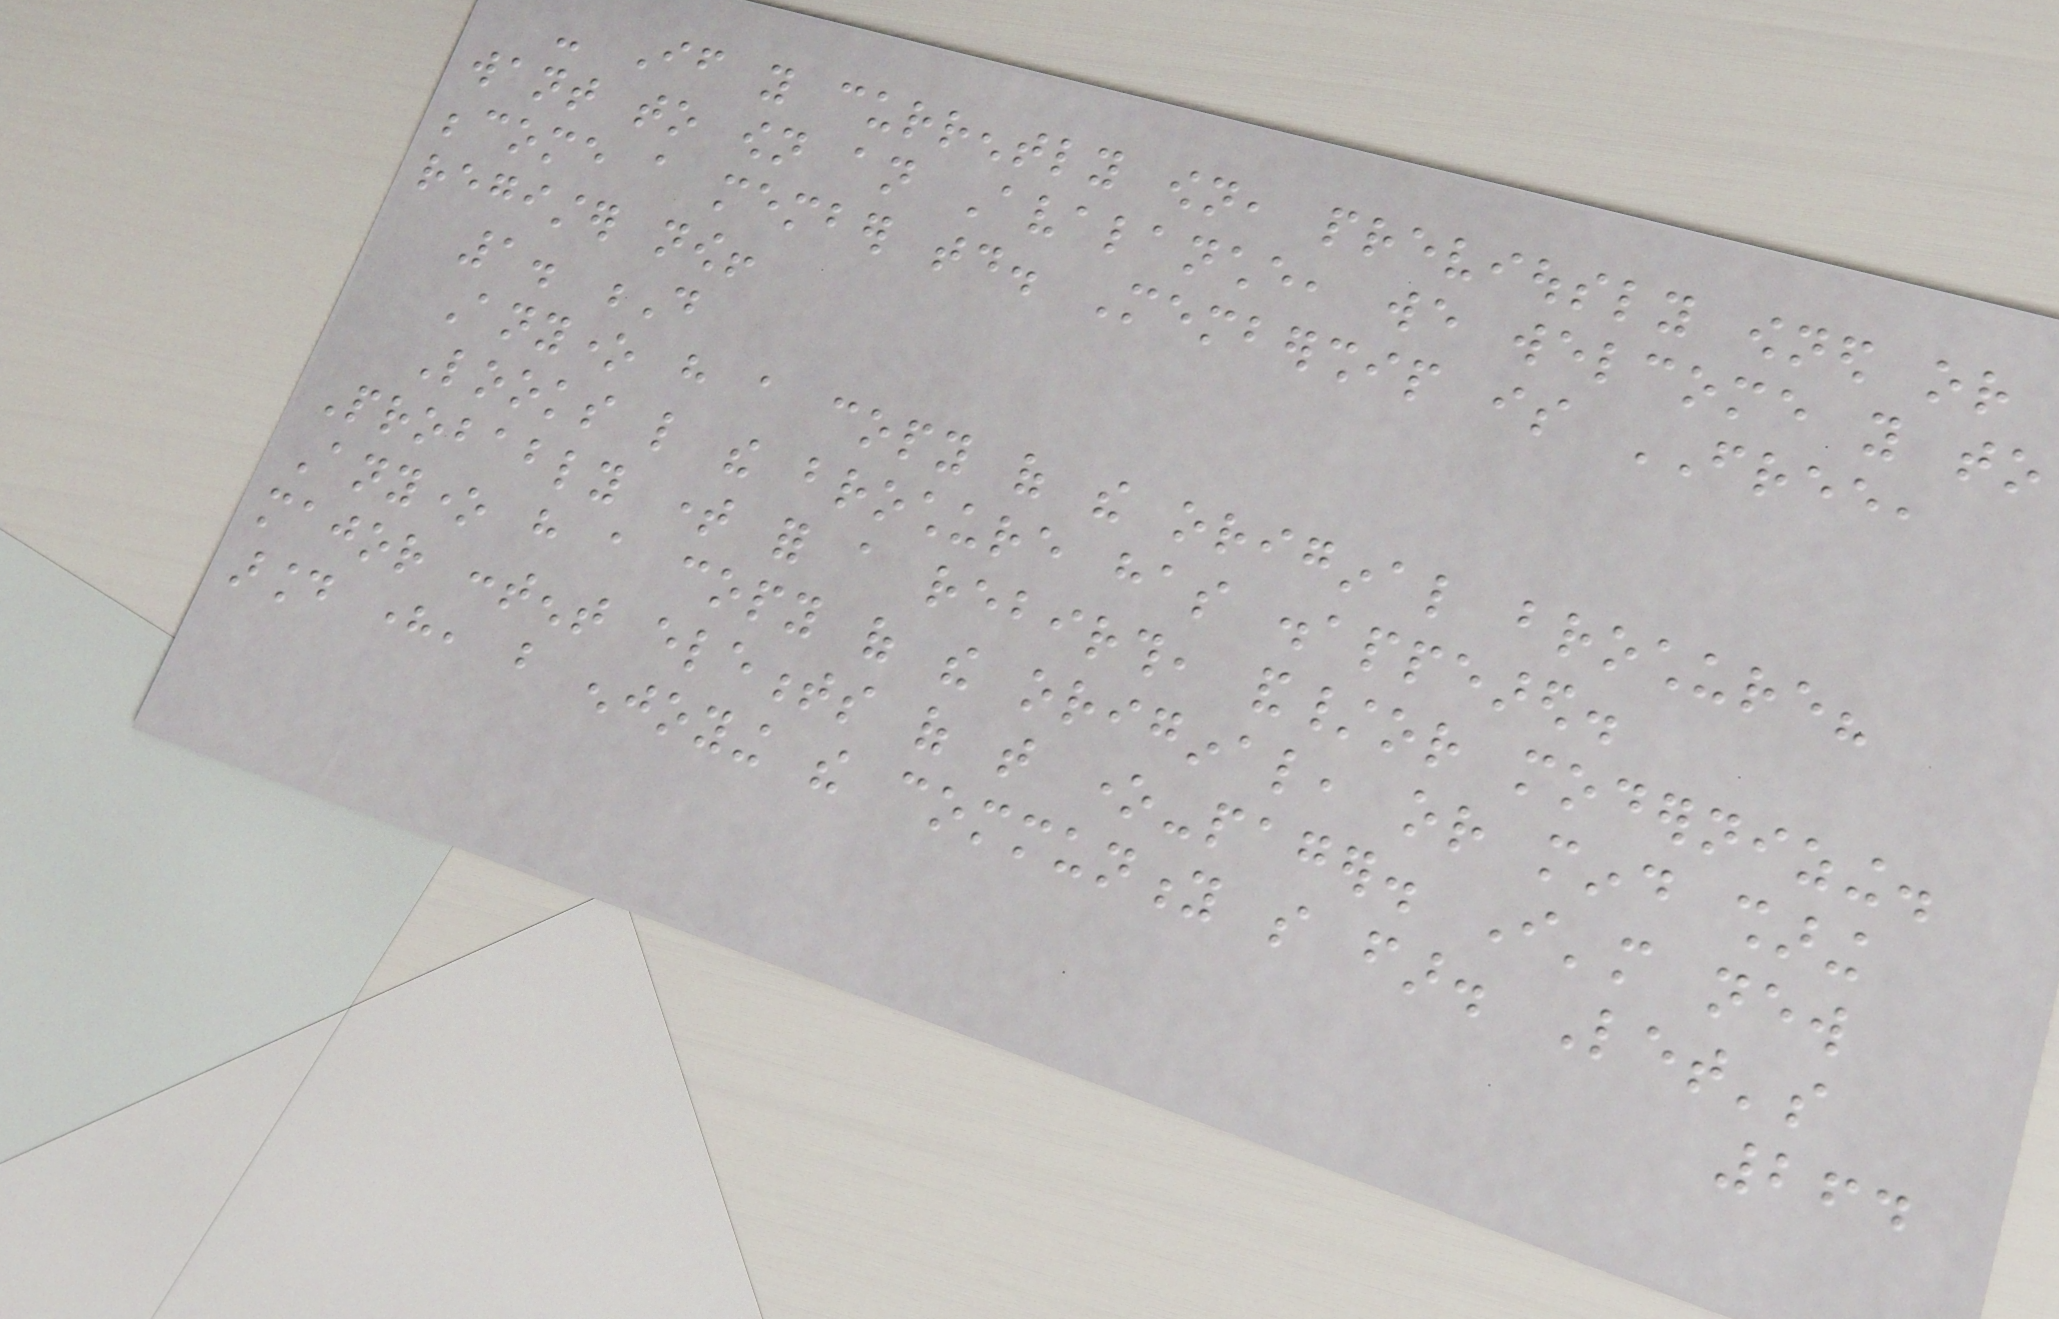- If you currently own, previously owned or
want to own an Avalanche, we welcome you to
become a member today. Membership is FREE,
register now!
1. D
Anyone have a copy of the original brochure?
Looks like the brochure has disappeared.
Probably time for a rebirth, and/or modernizing.
Anyone have a copy of the original, or mind sharing
major content elements of that one-pager. I'm new
around here, but enjoying the community so far. Let's
264
